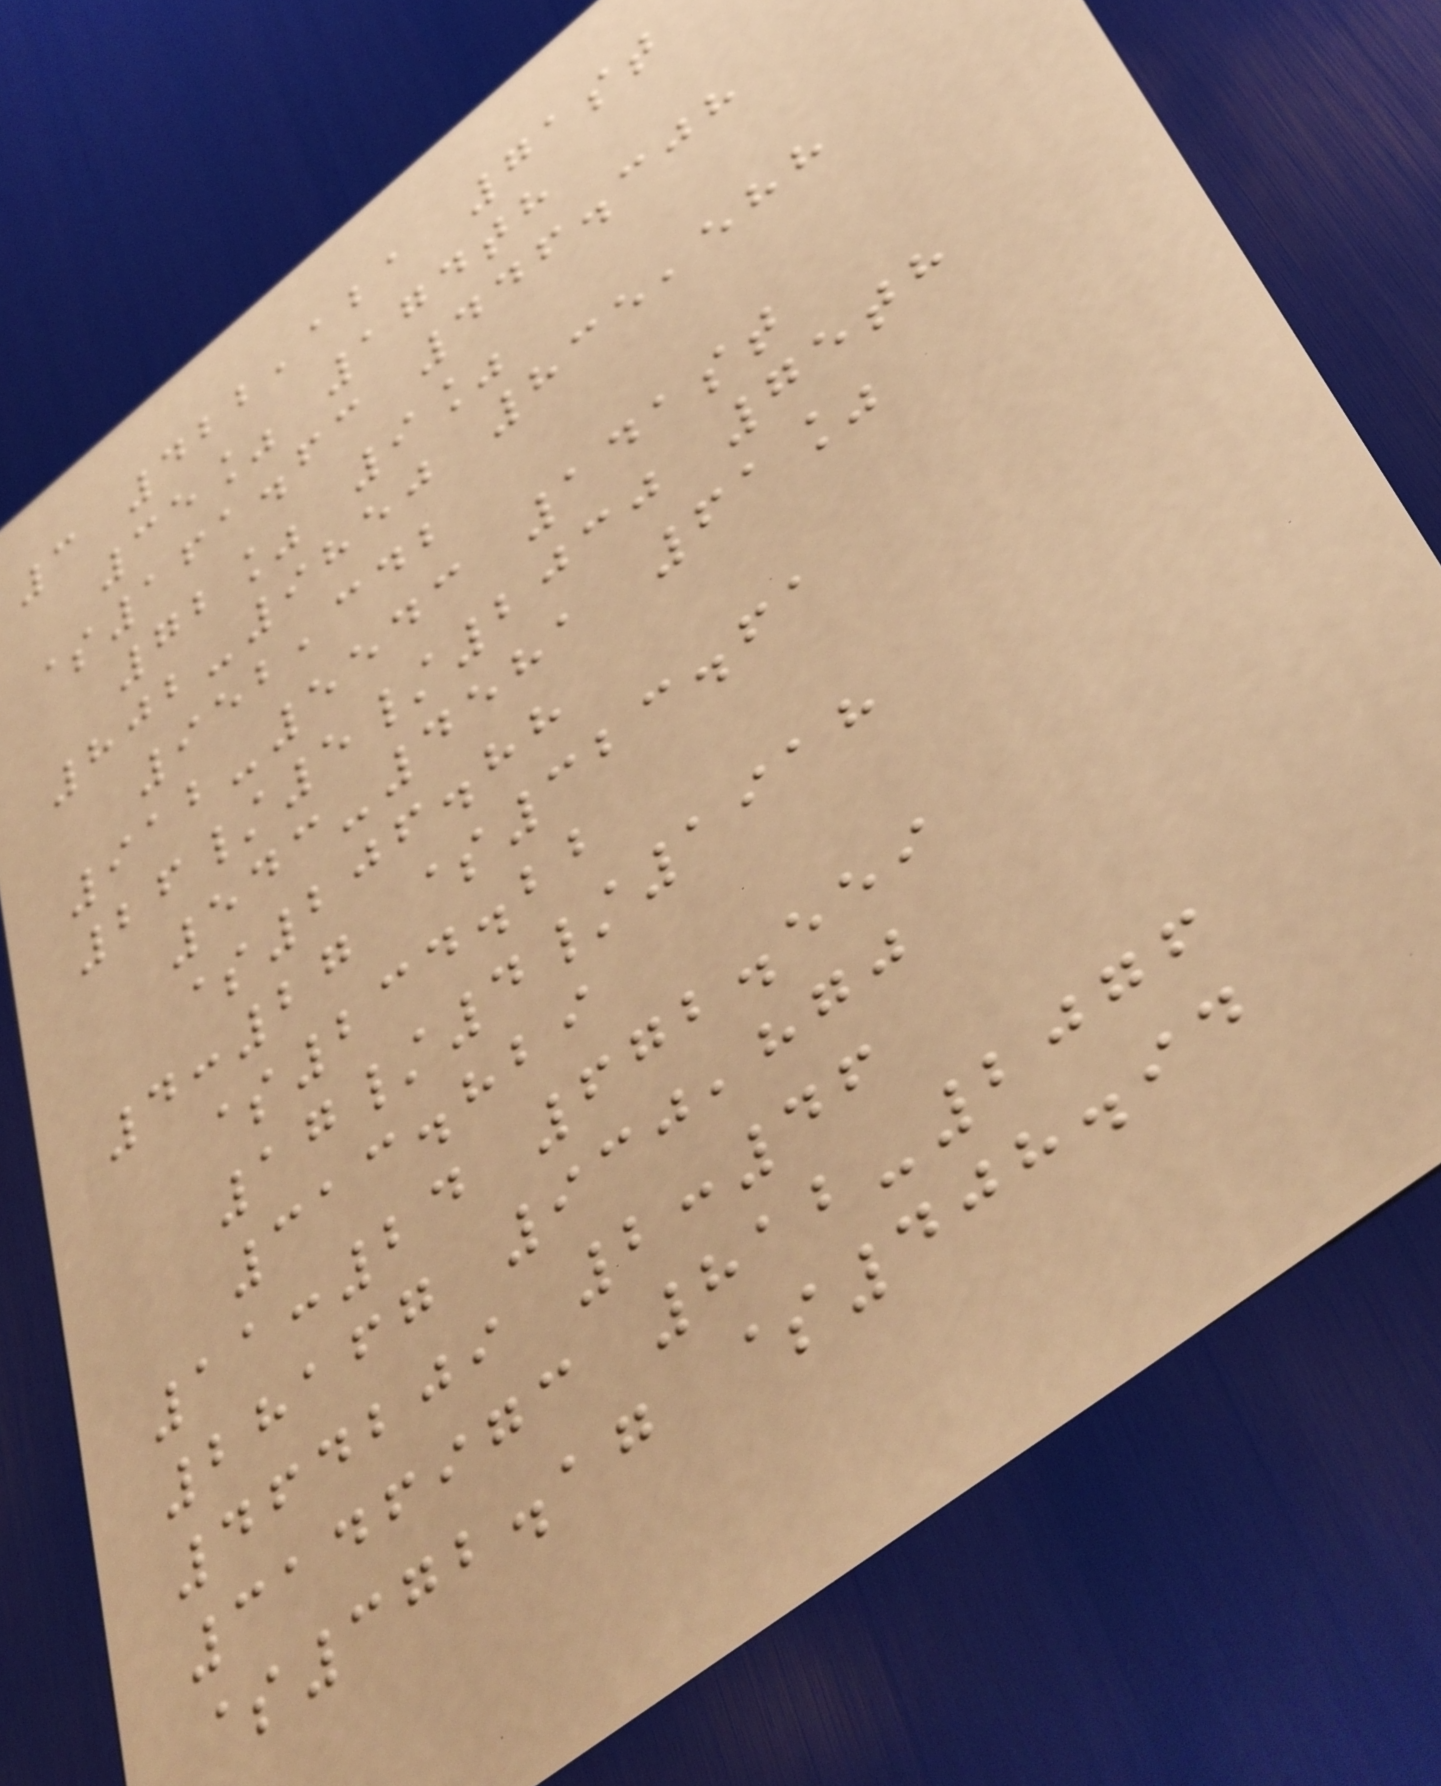3 422,121 71st
35% 174th
$161.63 446.308
72% 9%
802-9850 835,588
952,342
912-5543 141st
26/5/2030 75th
543-4581 61%
$206.88
4:27 $323.61
$234.22
17/4/1918
313.829
11:24 672.559
28167 930,870
464209 2:46
3146973 812-2076
$372.17 $408.94
